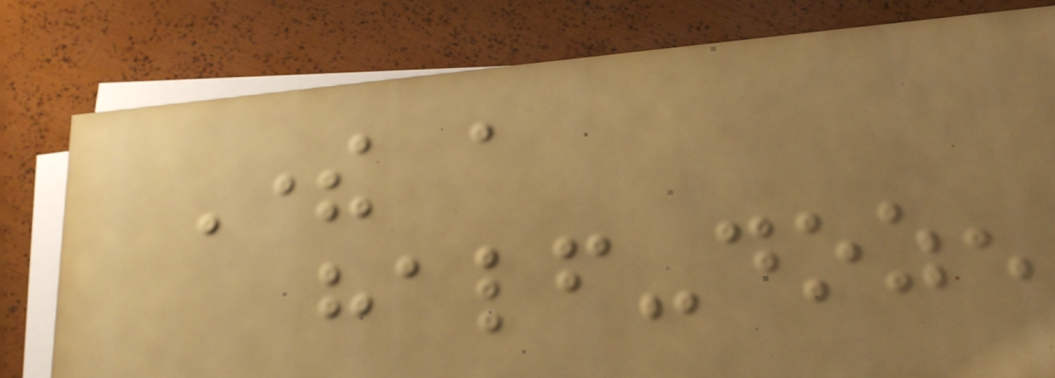There a
half-dozen
